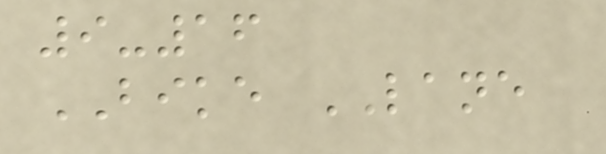9-16
BIKE LANE
